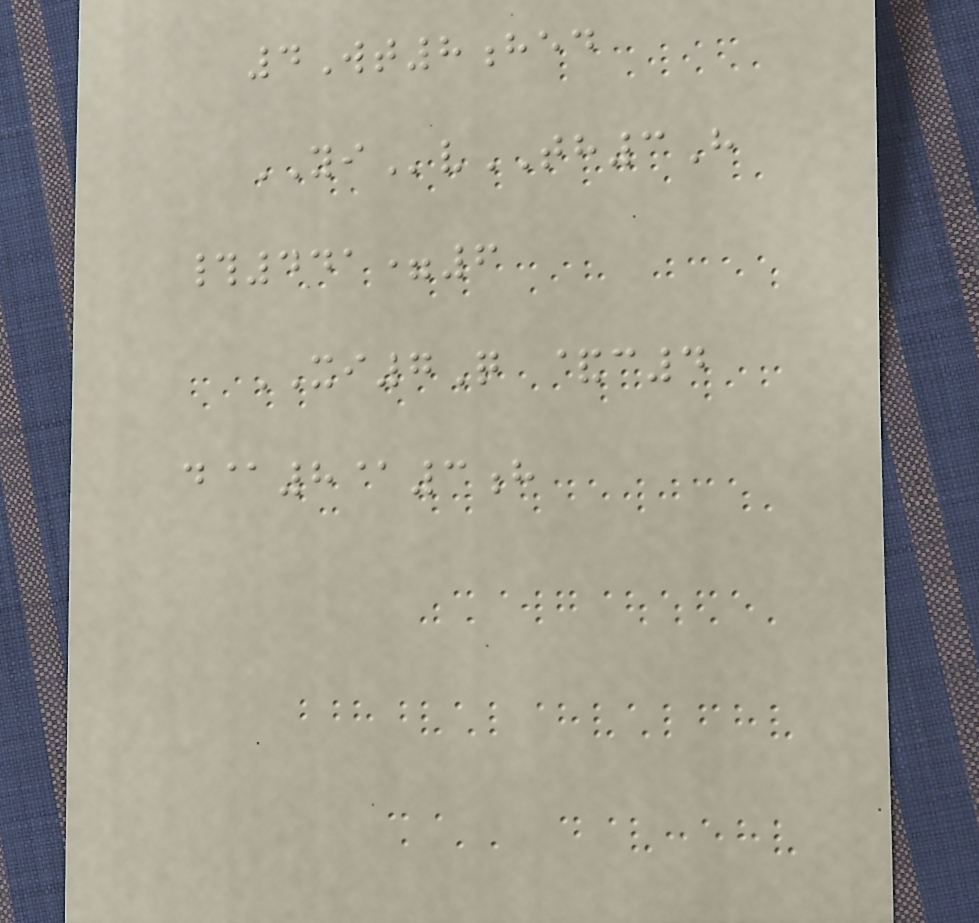4Wt8hed
YIvTH3H
#441=6
XI7Q &c4
d@8@3h
